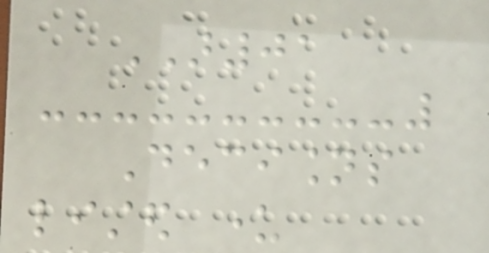AR01
Decisions
listed under
